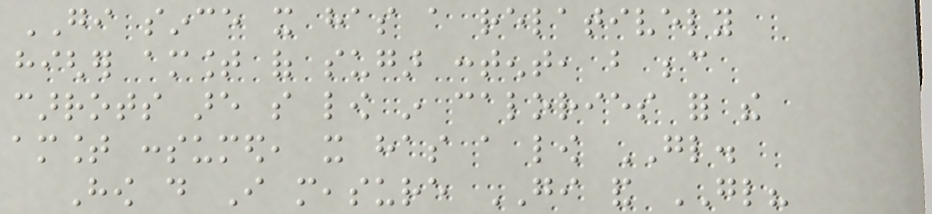GI since it has a relatively
higher amount of sugar content, but because
carrots are so low in calories for the
amount consumed, it has a low GL.
How do I measure GI and GL?
